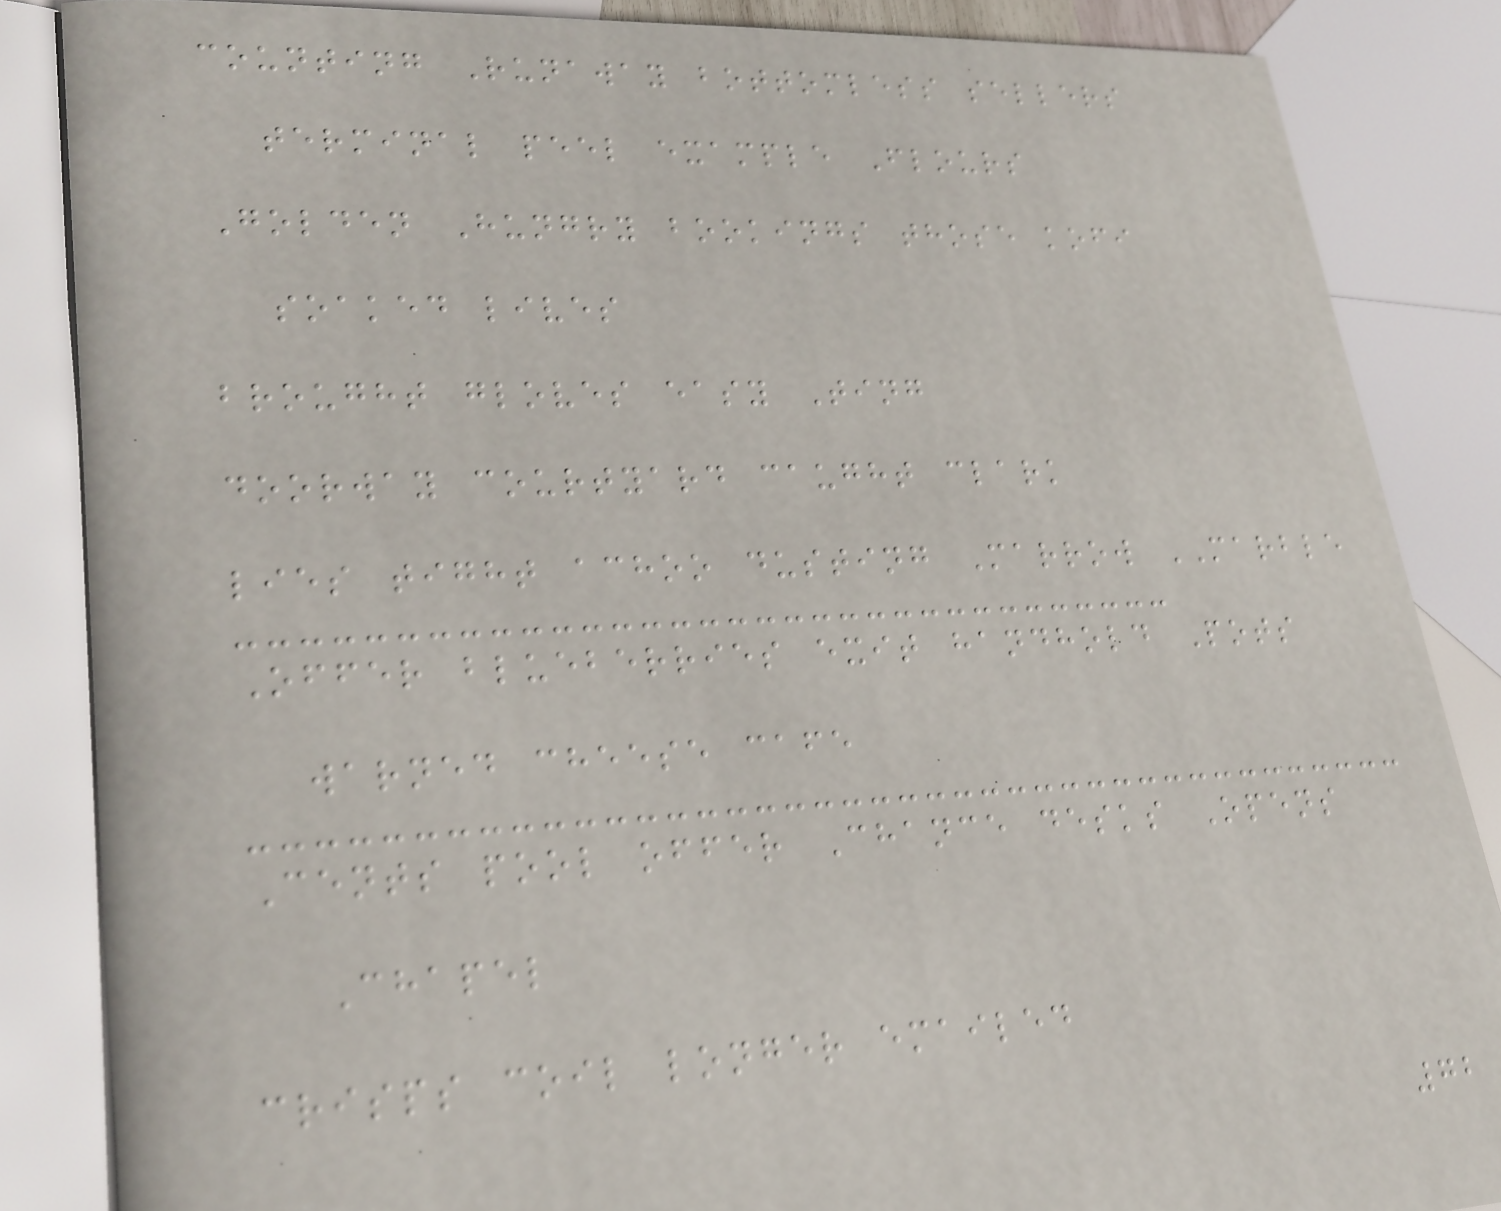counting Runaway bottomless sellers
terminal peel example Flours
Golden Hungry bookings those kofi
soaked lives
brought gloves easy Ting
doorway courtyard caught clark
lies tight achoo dusting Marrow MARBLE
Offer blueberries exit handhold Pots
warned cheese cafe
Cents pool offer Chance desks Opens
Chapel
crisps coil longer emailed
72
